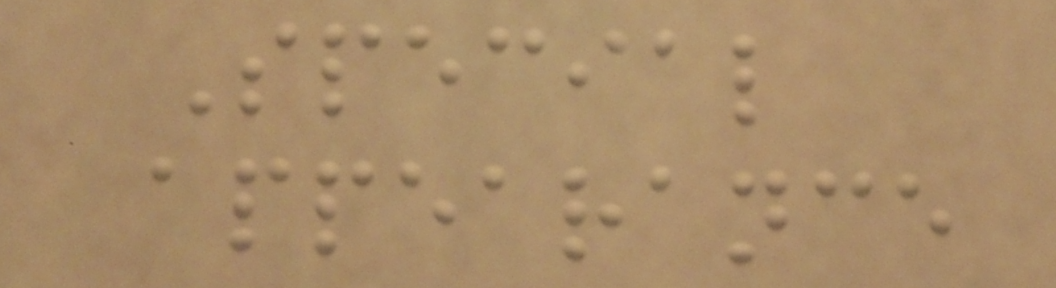Special
appearance
